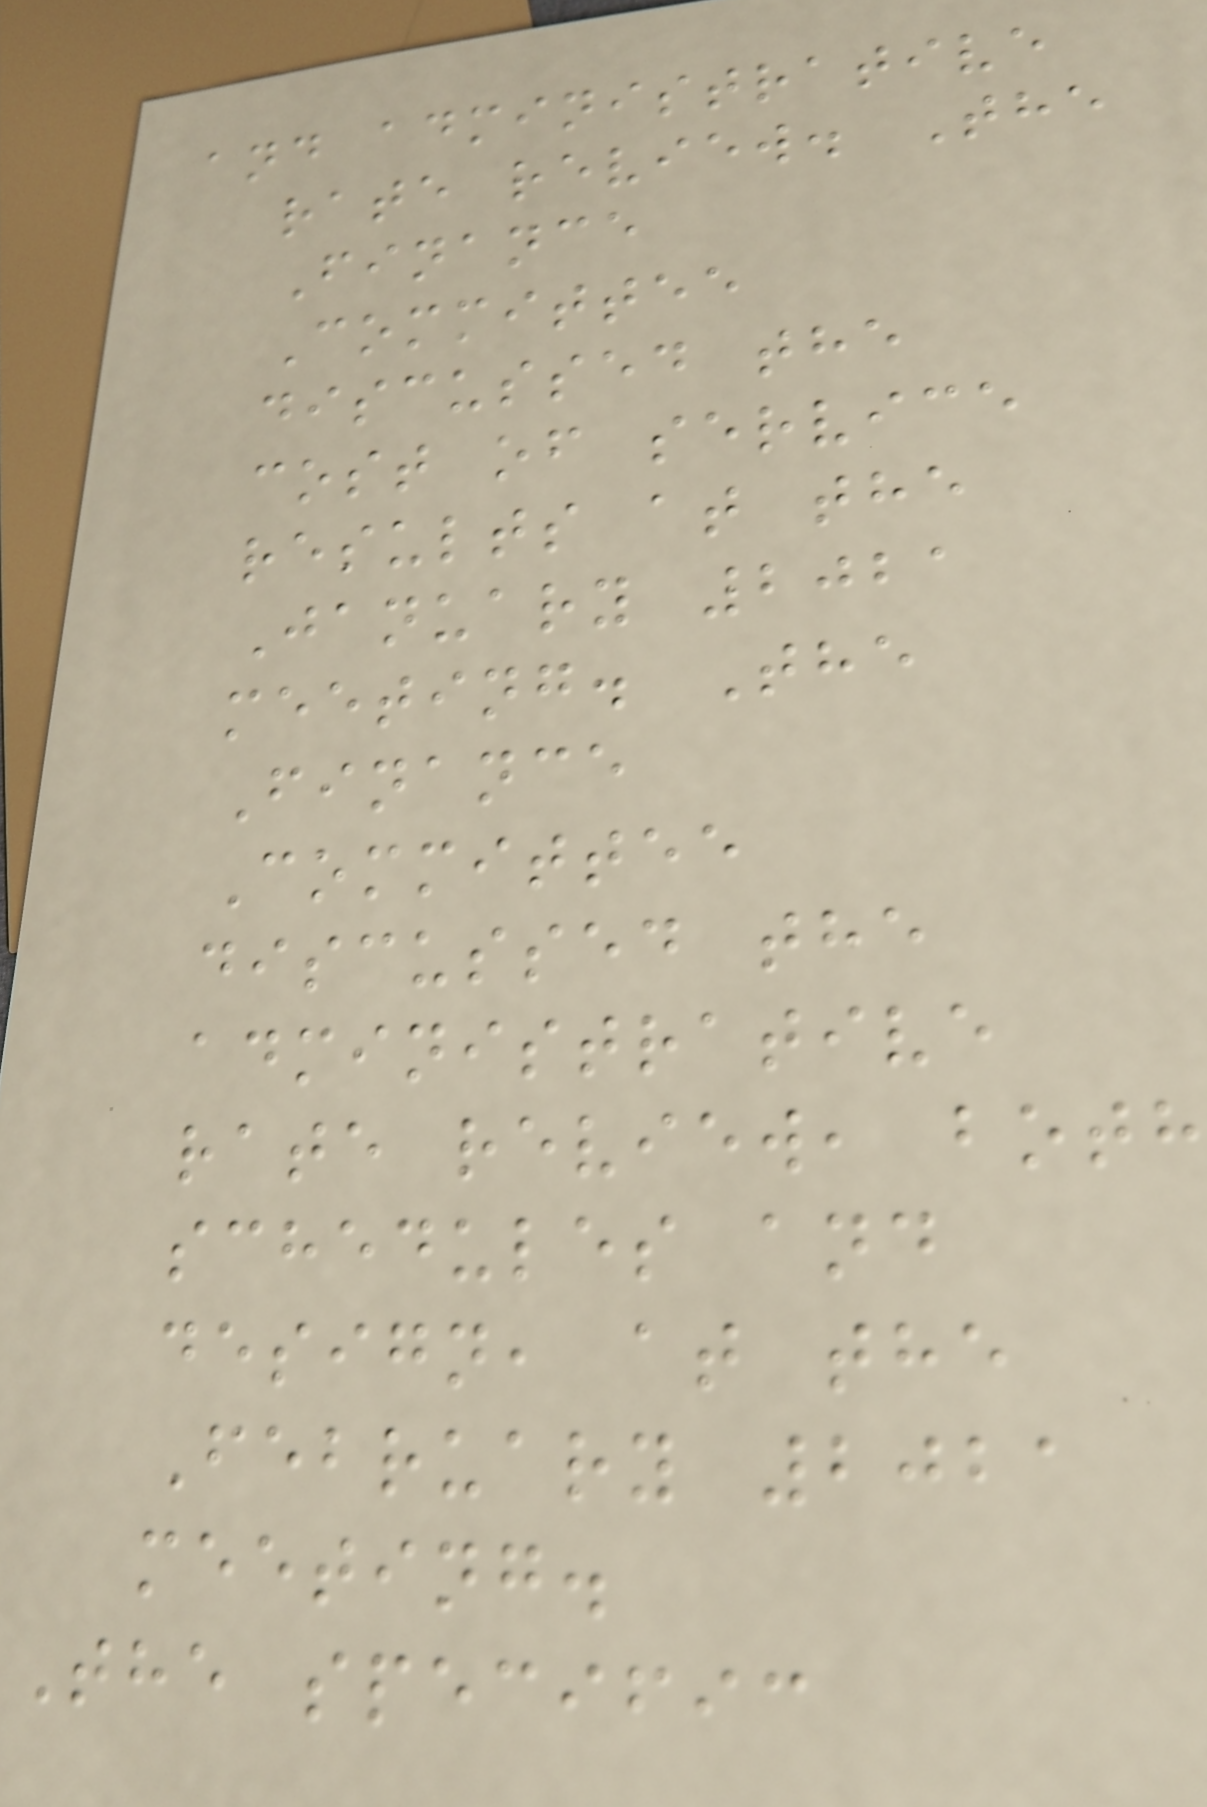and administrative
rate review. The
Finance
Committee
discussed the
cost of service
results at the
January 2021
meeting. The
Finance
Committee
discussed the
administrative
rate review, both
schedules and
design, at the
February 2021
meeting.
The specific
